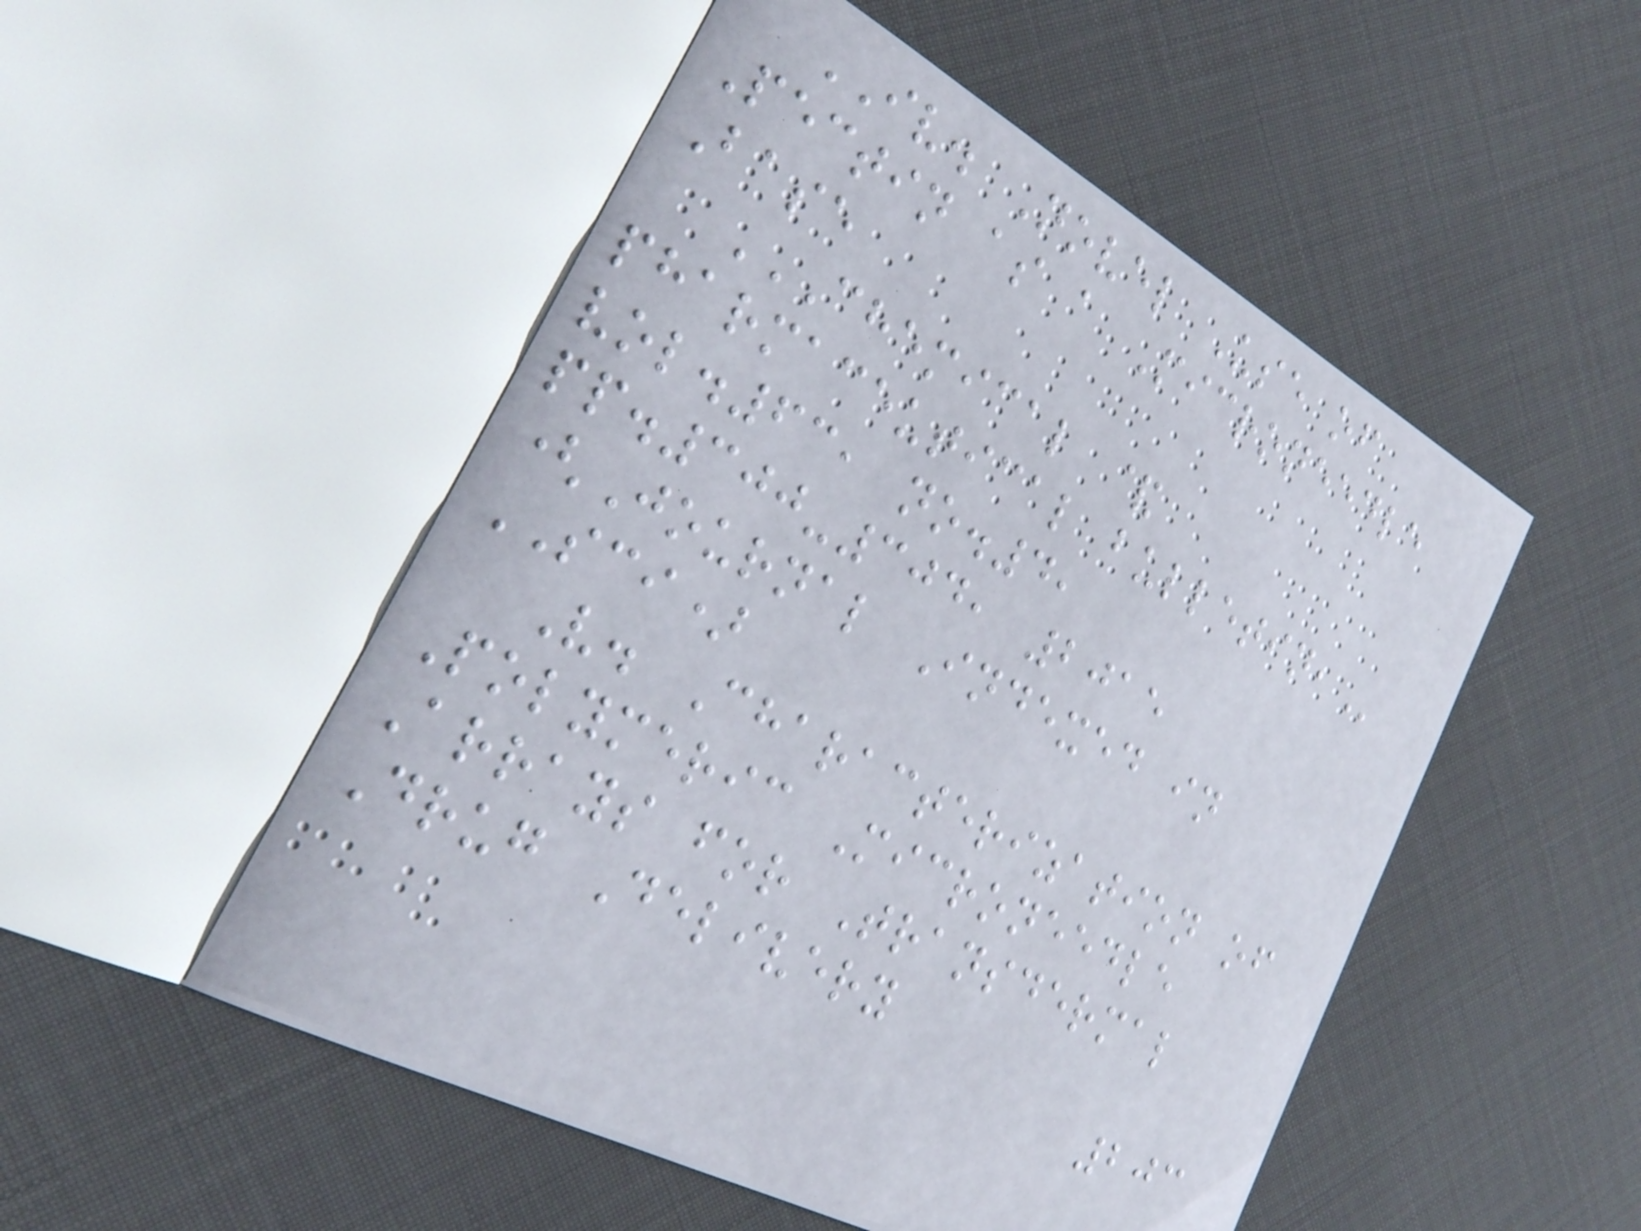IV. Novel Use of
Pectin as a Microneedle
Base
CHEMICAL &
PHARMACEUTICAL BULLETIN,
vol.63, no.4,
pp.300-304, 2015
(Journal Indexed in
SCI)
V. Characterization of
Polymeric Microneedle
Arrays for Transdermal
Drug Delivery
203
